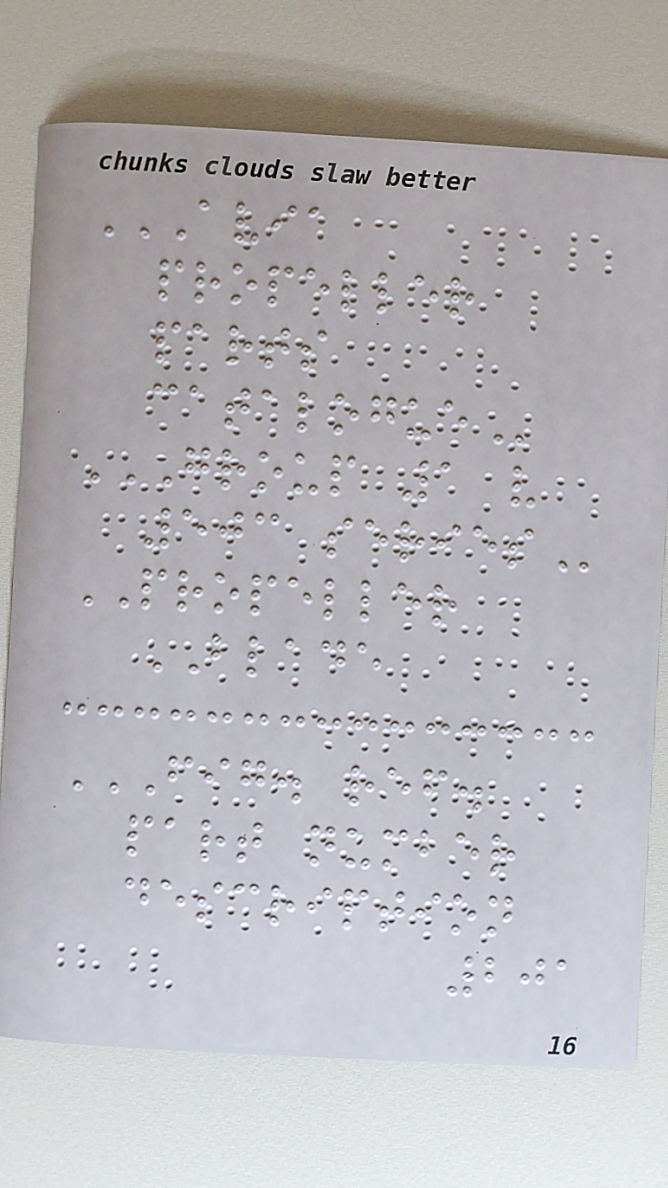AVIA
PROPELLER
PARTS
CATALOGUE
GROUP 1 V
503 SERIES
PROPELLER
BLADE
FIG. REF.
PART NUMBER
DESCRIPTION
201
